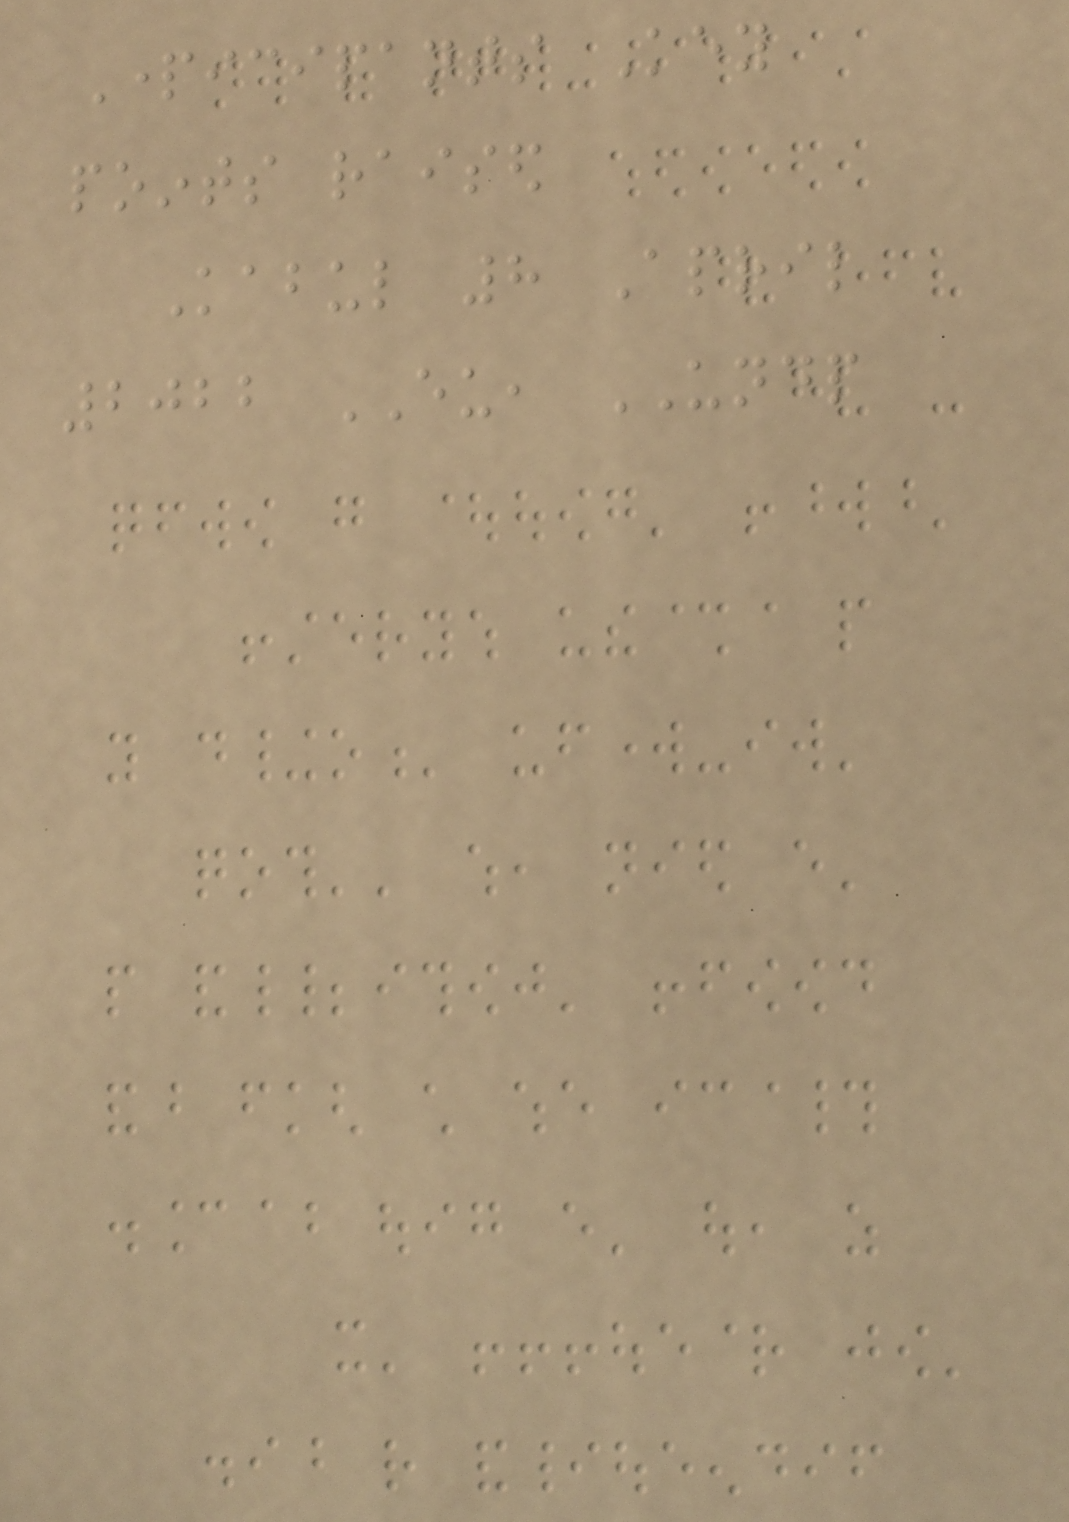Participants Key
points raised
Kabul 8 April
2022 EU, UNDP
